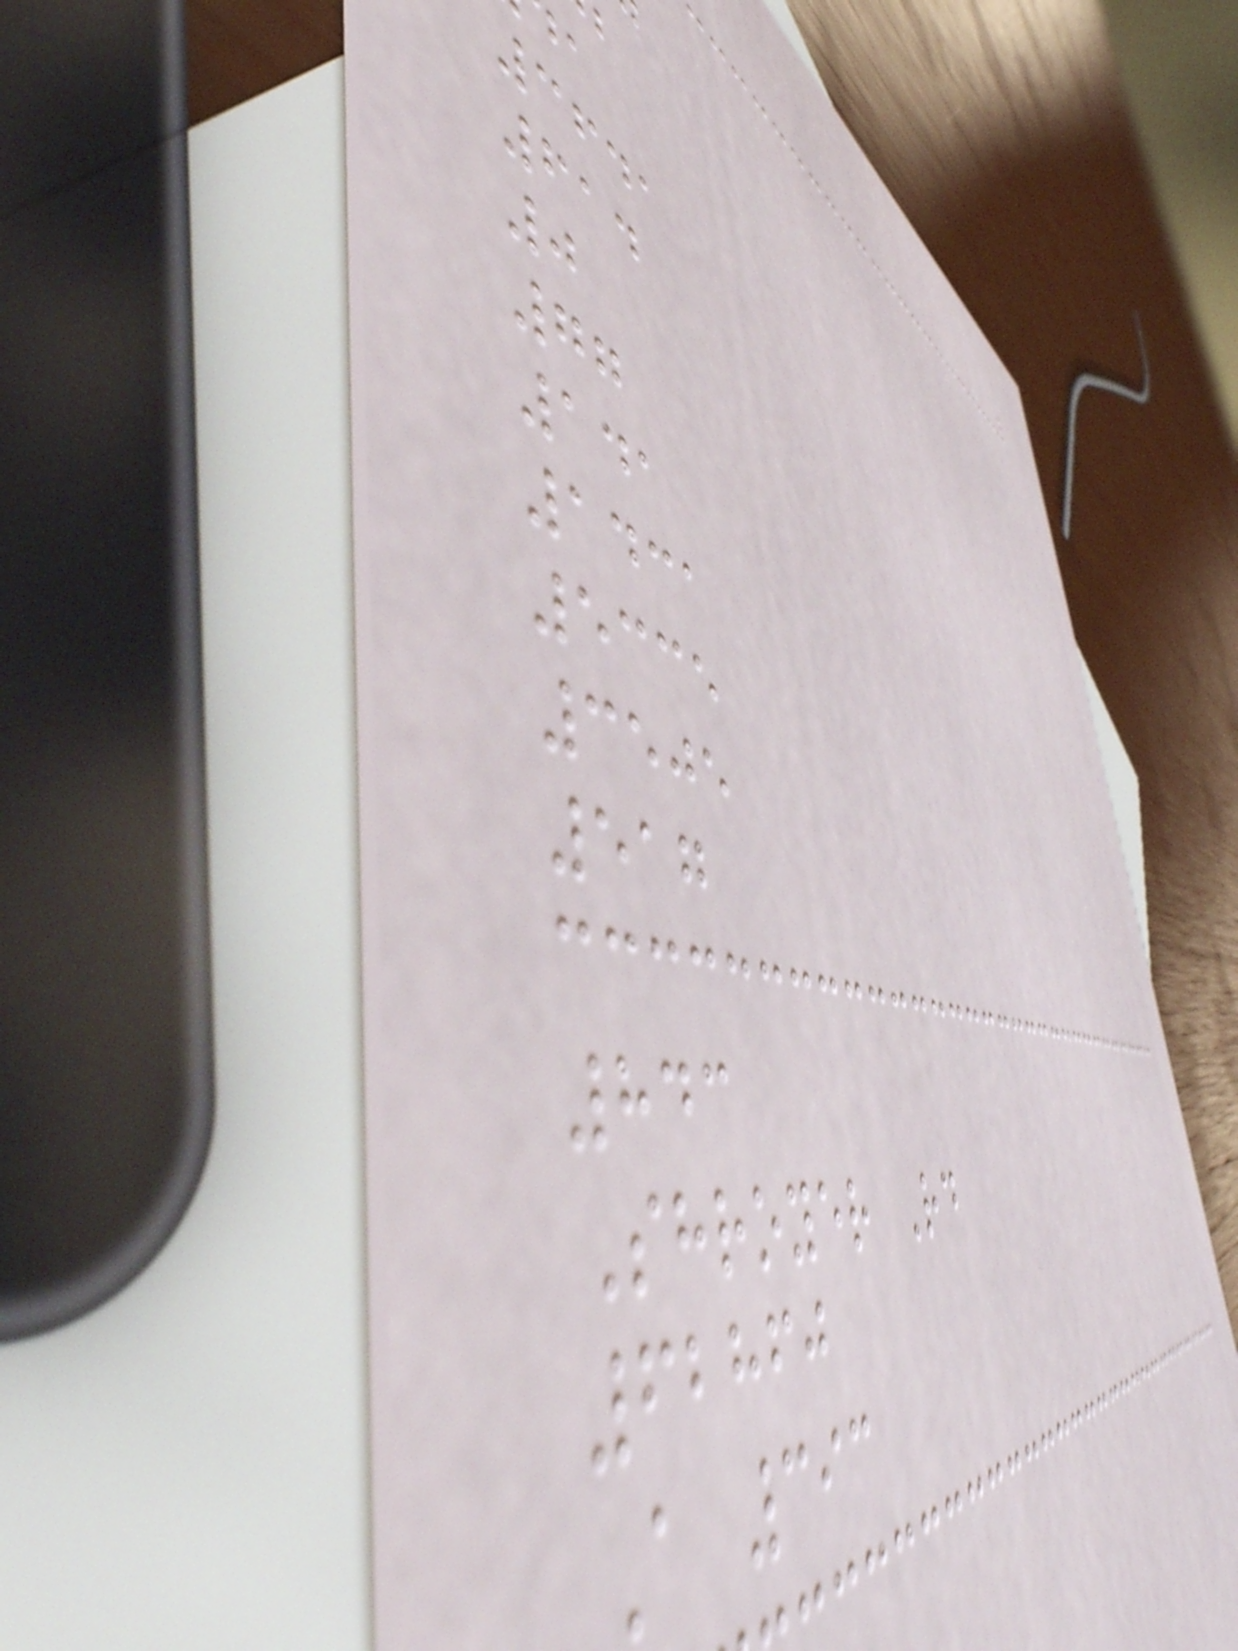3641
614
0
77
141
1431
5335
3505
517
843
Shroyer Rd
62860
A 393
